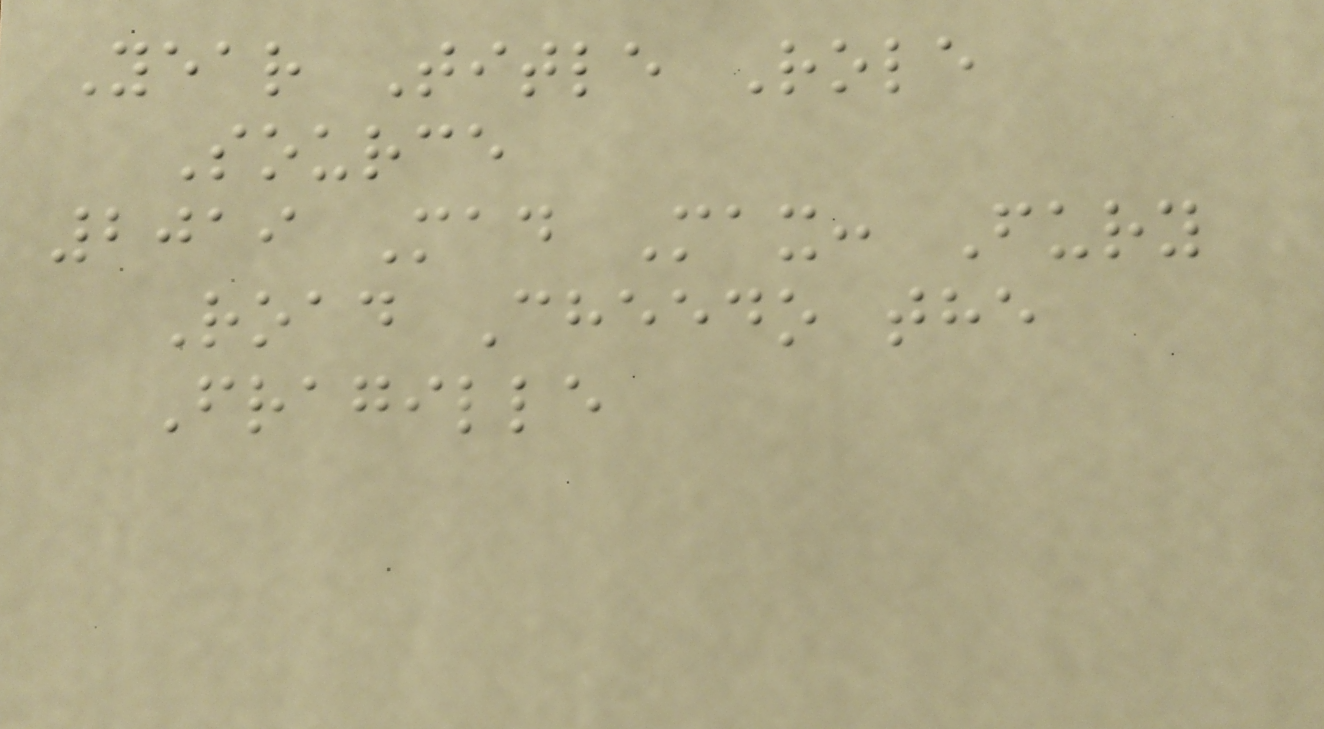Year Title Role
Source
2019 Mad Max: Fury
Road Cheedo the
Fragille
